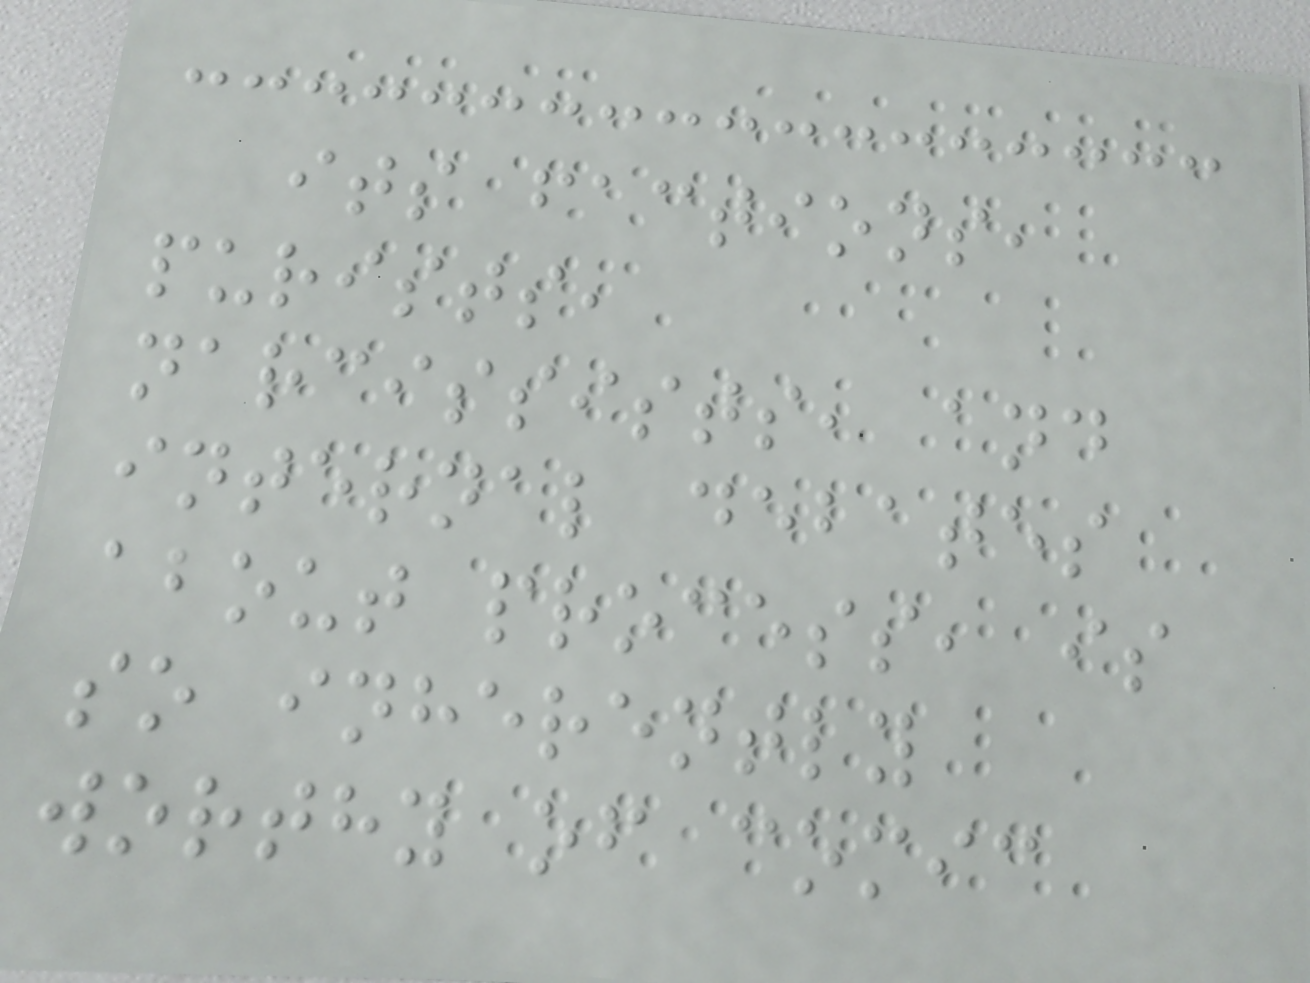its factions,
purists,
narcissists, and
internal debates
about process, is
so inherently
worthy of comic
